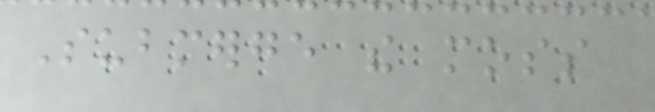Submerge the moss
